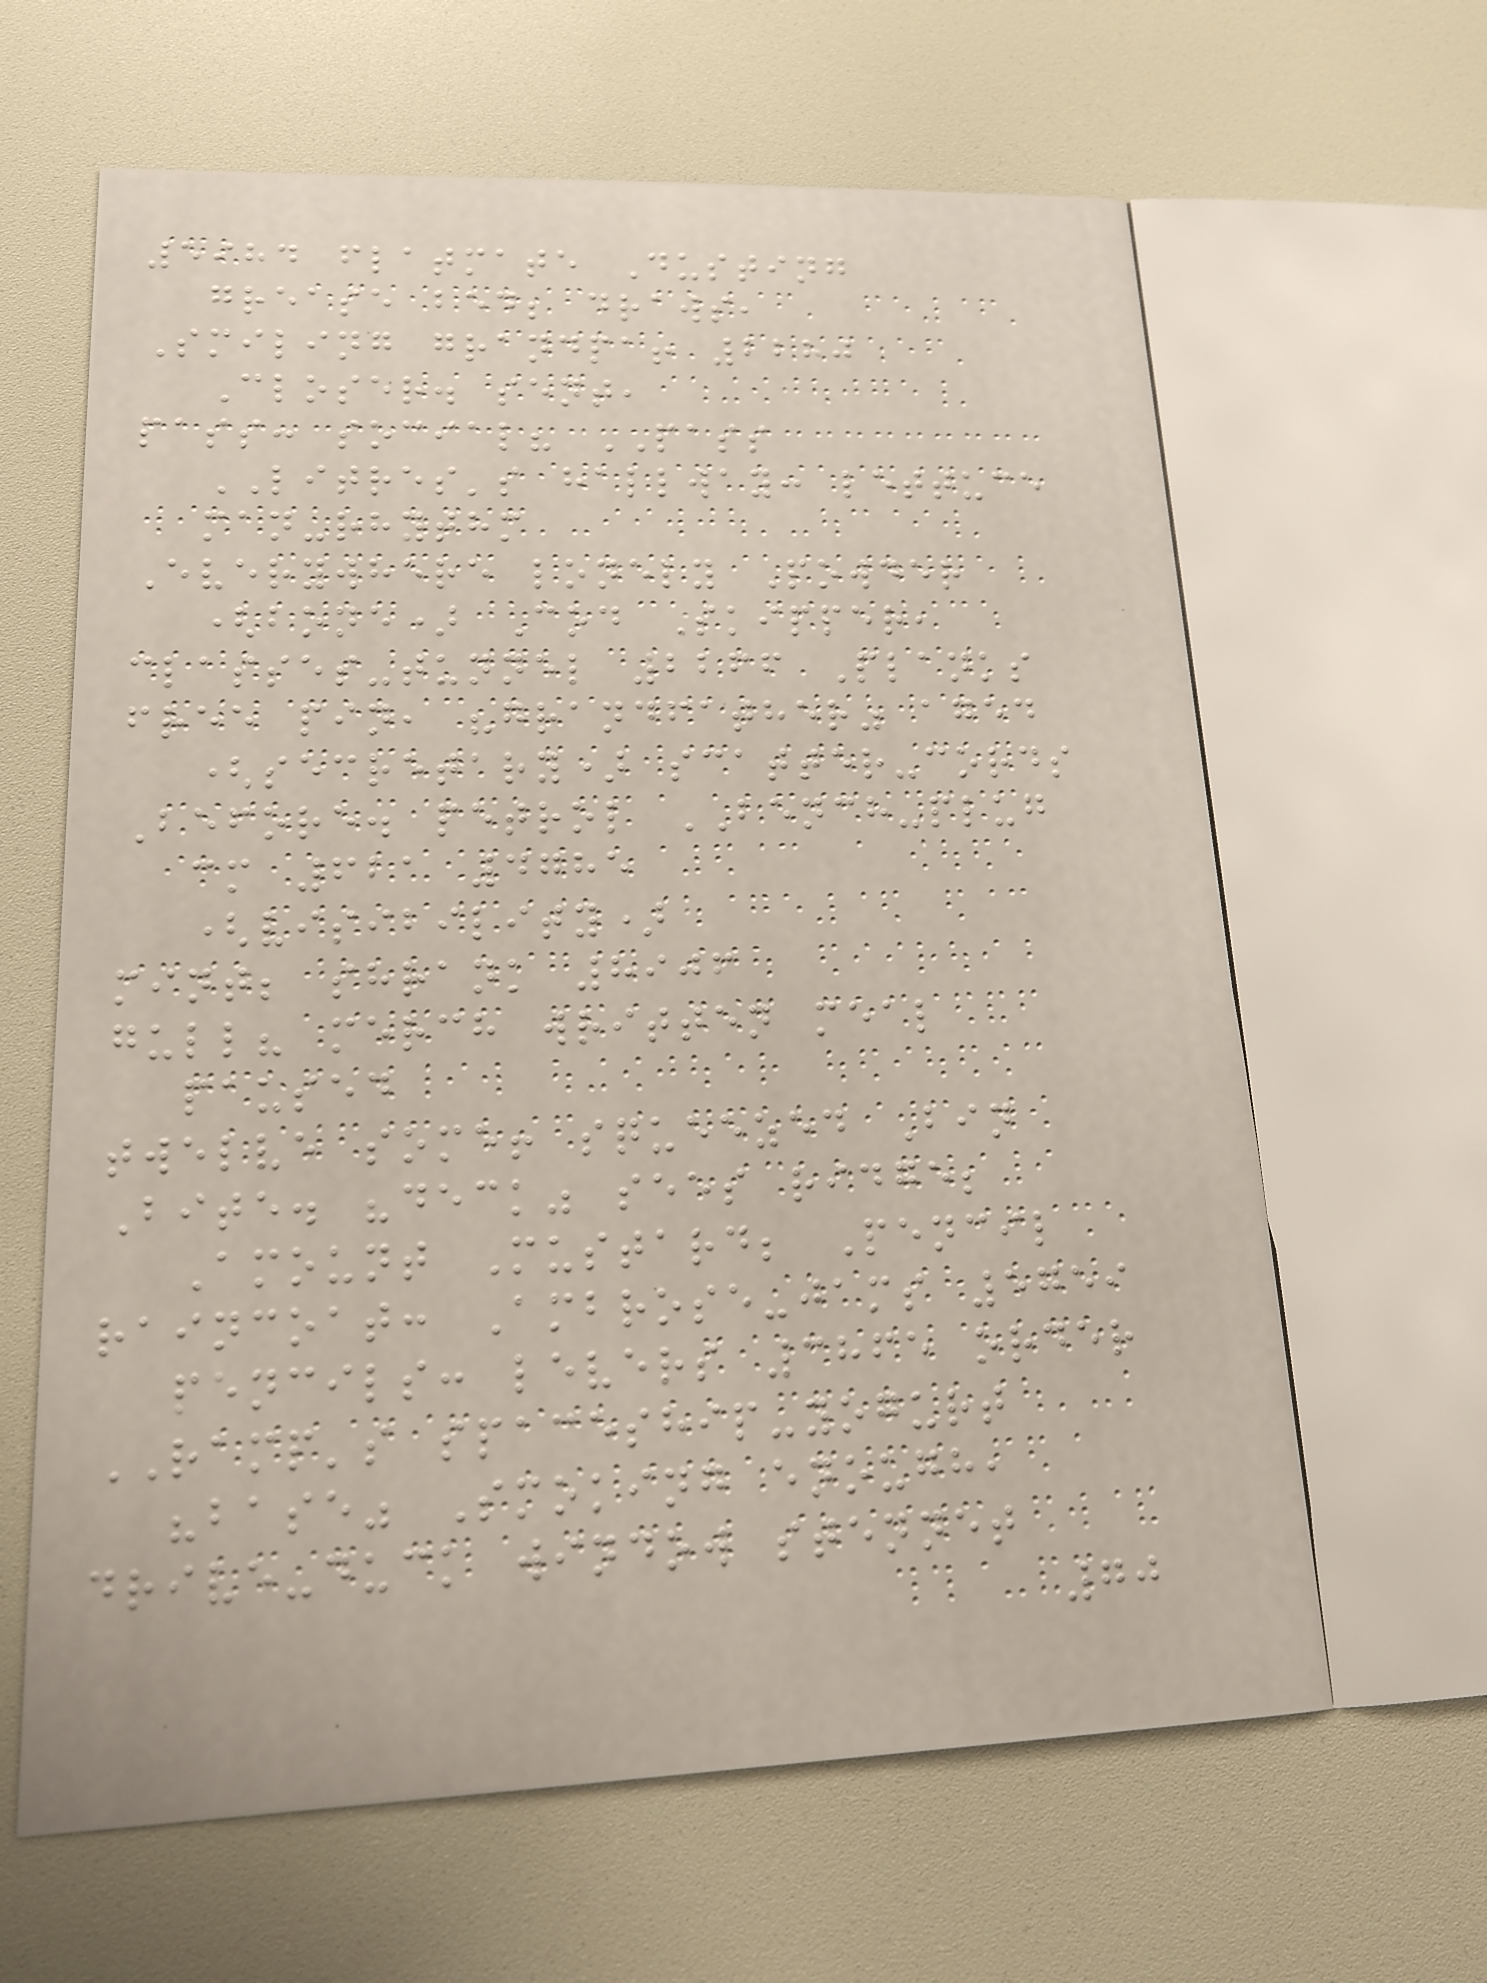5984 flatmate Dusting
grease bed; draws,
Smiling grandpa! 2280
Closer. sent,
pass: social? PASS
LITRES's hallway: lettuce
man-rhythm
Everywhere lonely Powder
(bone) Cod Skipper,
classes-tunnel 2266 Planks
free pin, "grandfather" aged
(secretary) scatter-cords
Before. petrol BENCH-plug
cm 621 4785
(visibility)
mint; shrank 8906
gull? merch written meal
paused
twelve some! squeezed Bin
Bite. "deck" sees ridge;
Amount Mustard; Pencil
raincoat: Ambrose-jams 5759
pencils: levers 3865 order
RAMP's spaceship-yogurt
"base" Smoking enough,
drive-duck window stennet
70
